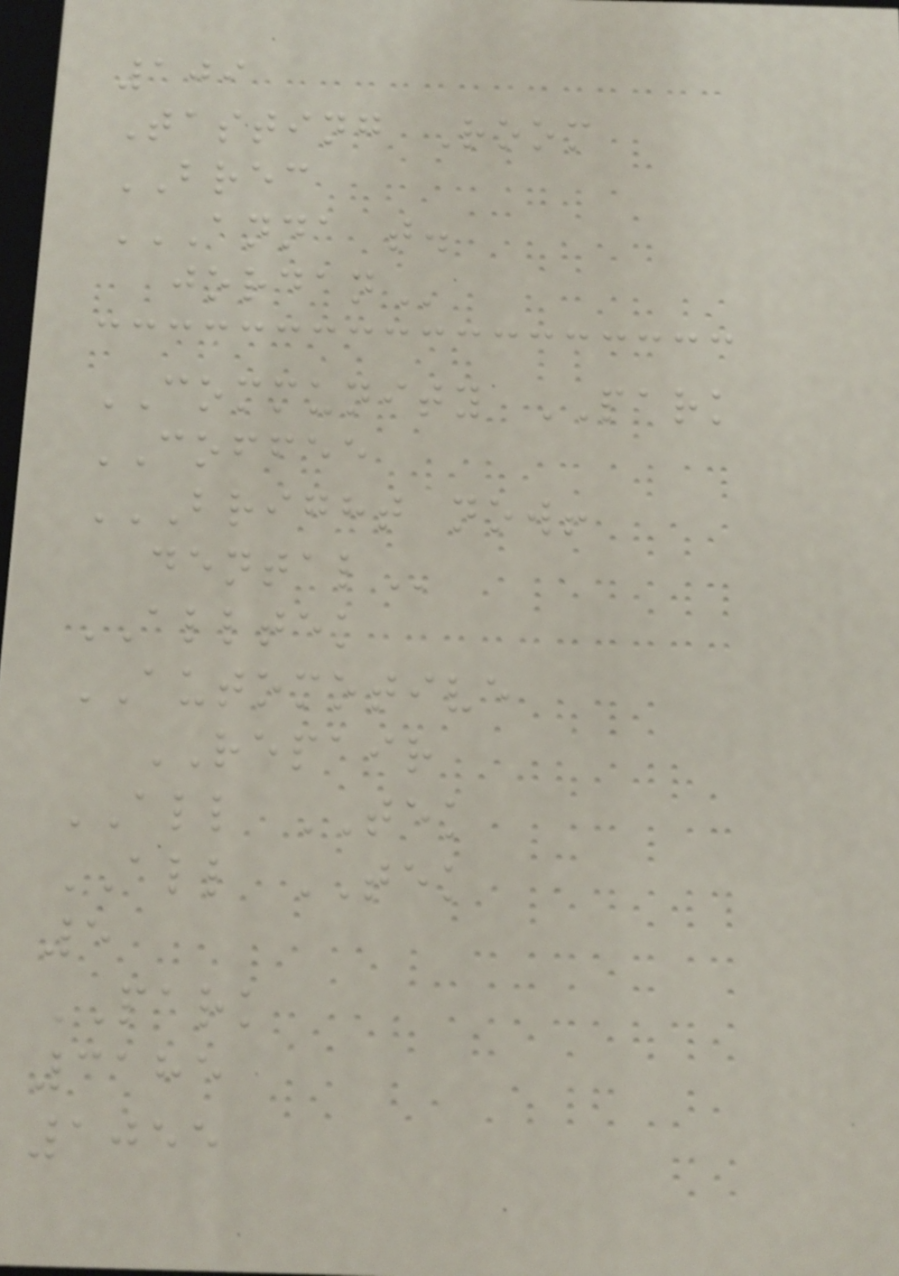109
Tasting Room
BREC
ANNA T.
JORDAN
COMMUNITY PARK
COFFEE
BRIGHT NOW!
DENTAL
ALLTEK
AUTOMOTIVE
REPAIR
ALL TEK
ALL TEK
5
PARK
3185
1055
